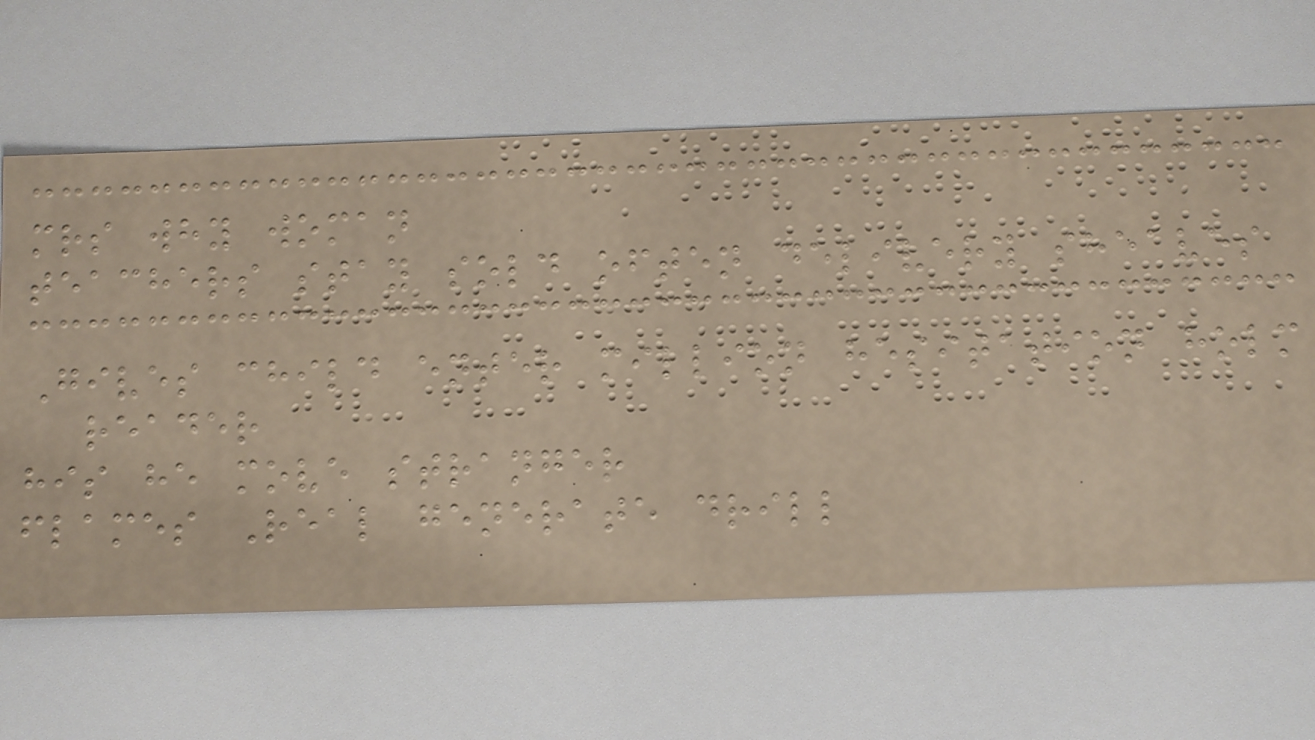mrs why woman
teachers stay sold often delivery sheaves
Gives child enter million hesitation holm
reader
his he move stranger
flames Real generate drill
